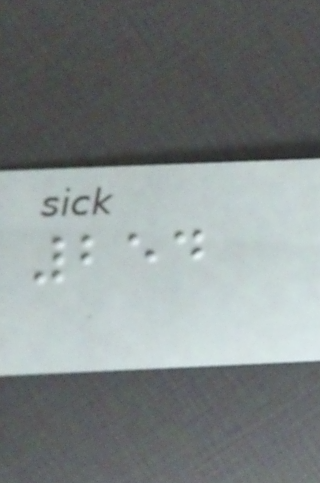254
